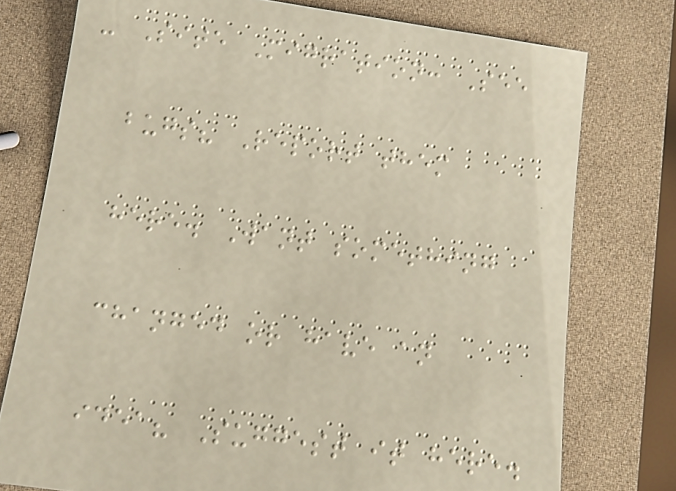- Site Migration: See
bugs? Report them
here. Want something
changed or have an
idea? Suggest it here.
